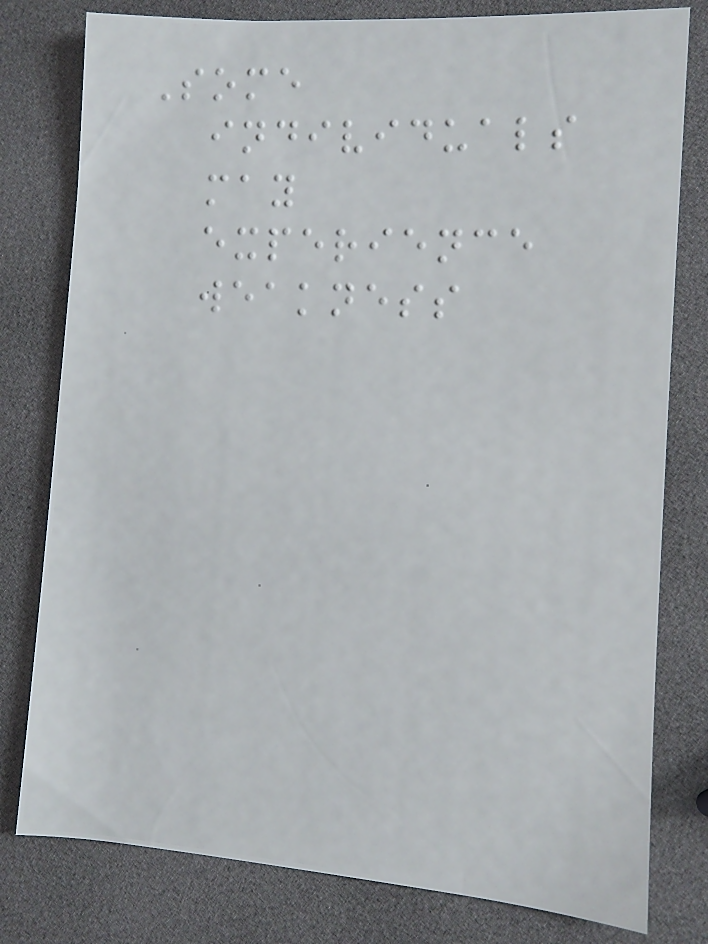Some
individuals
may
experience
weakness
